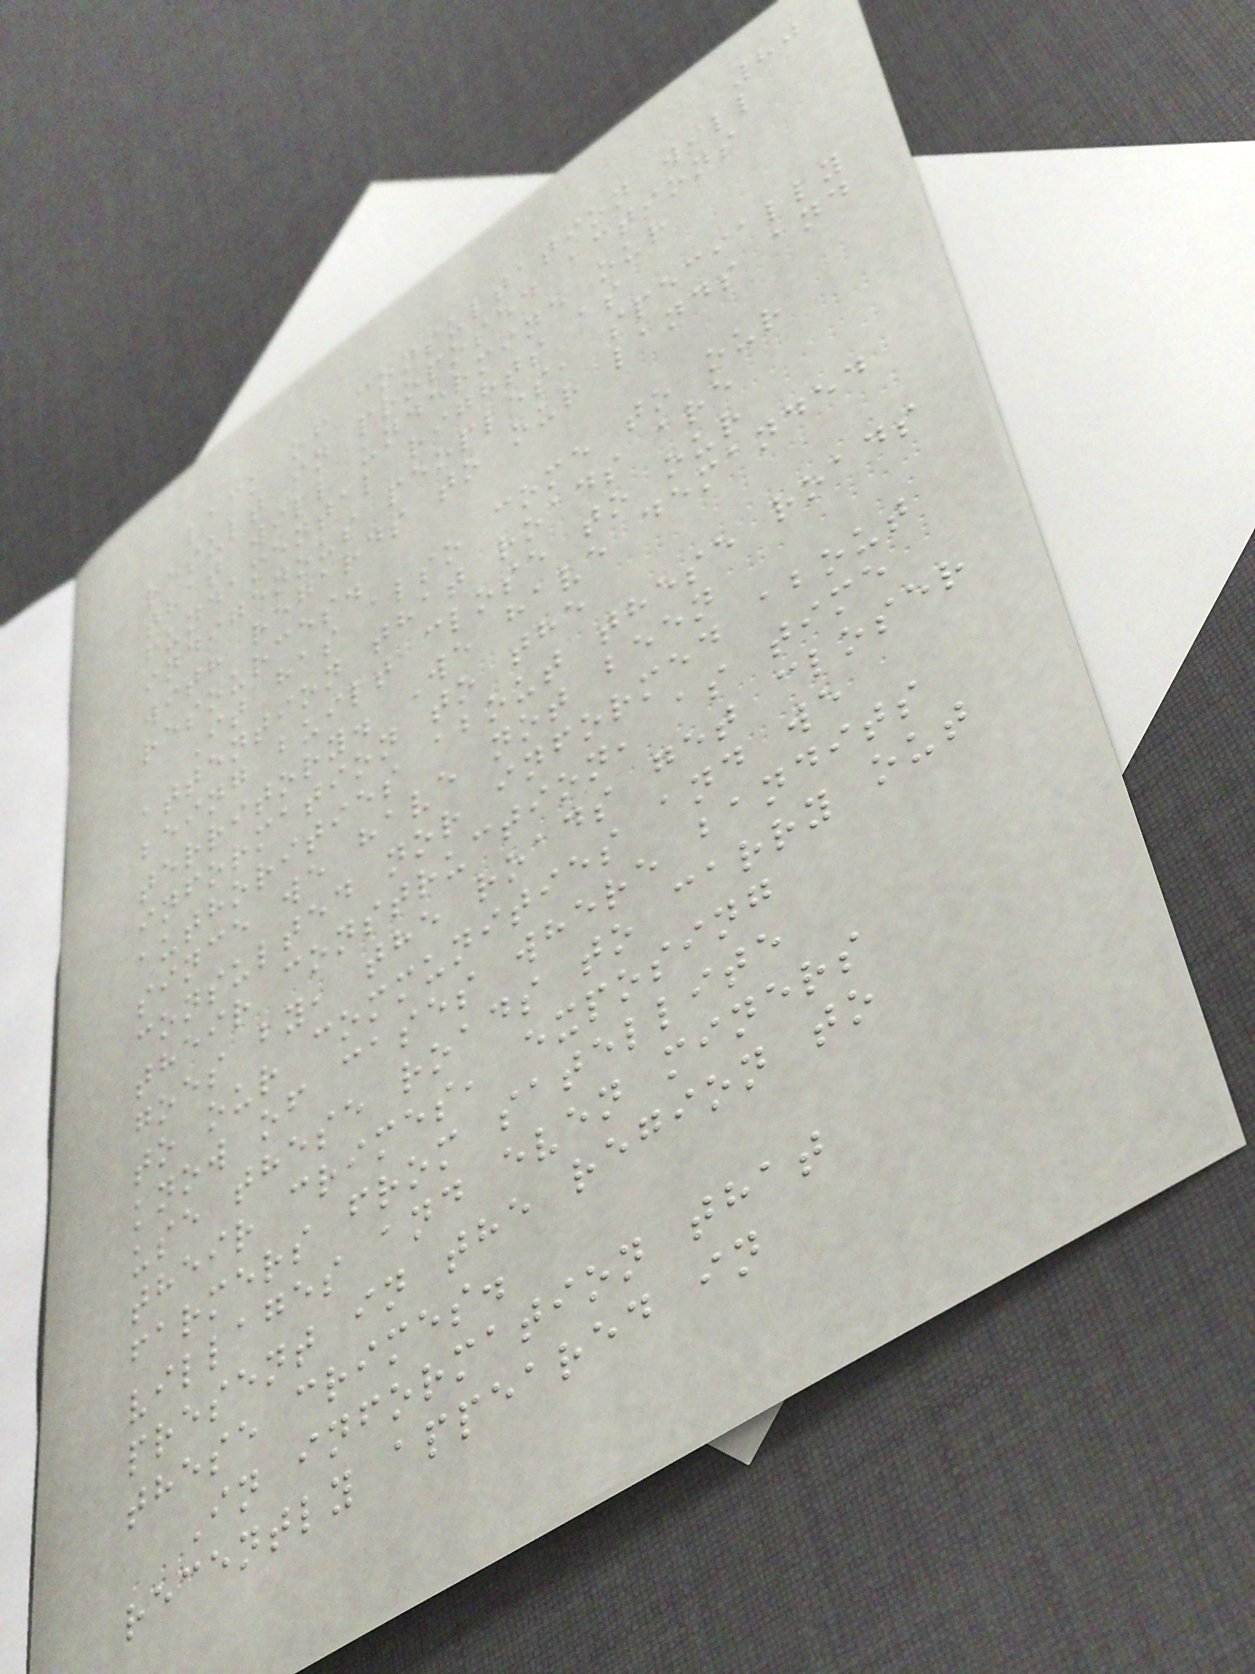80
lack of consultation will
result in proposed actions
that will undermine our
fundamental rights as
indigenous peoples, specially
with regards to our lands and
resources.
It has also come to our
attention that roads are
being built close to our
territory. We have demanded
information to the
authorities about these roads
since we have not been
consulted nor informed about
their construction, as time
goes by, the roads get closer
to our communities and we
know of cases where bandits
use these roads to carry out
their crimes, exposing
farmers from satellite
villages and even miners
present in the region to
these crimes.
In information that
recently appeared in
